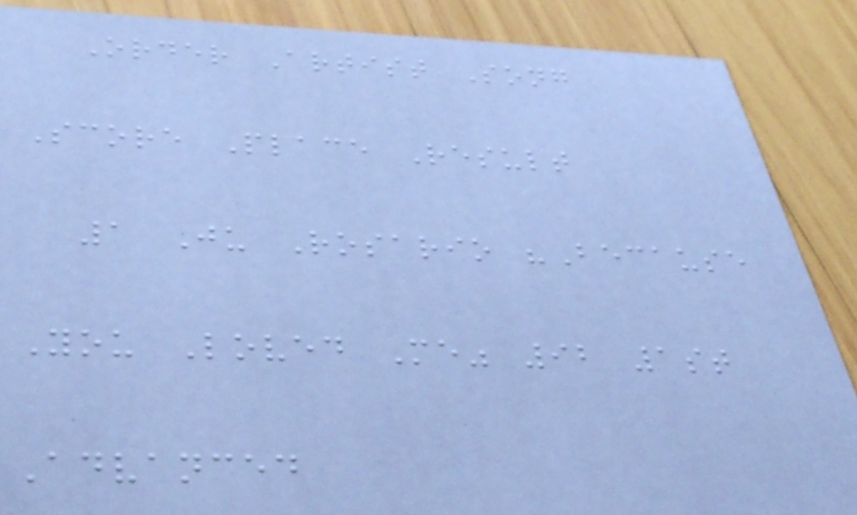Order Artist Song
Score Place Result
1 Ju Rosario "Because
You Loved Me" 92 1st
Advanced
